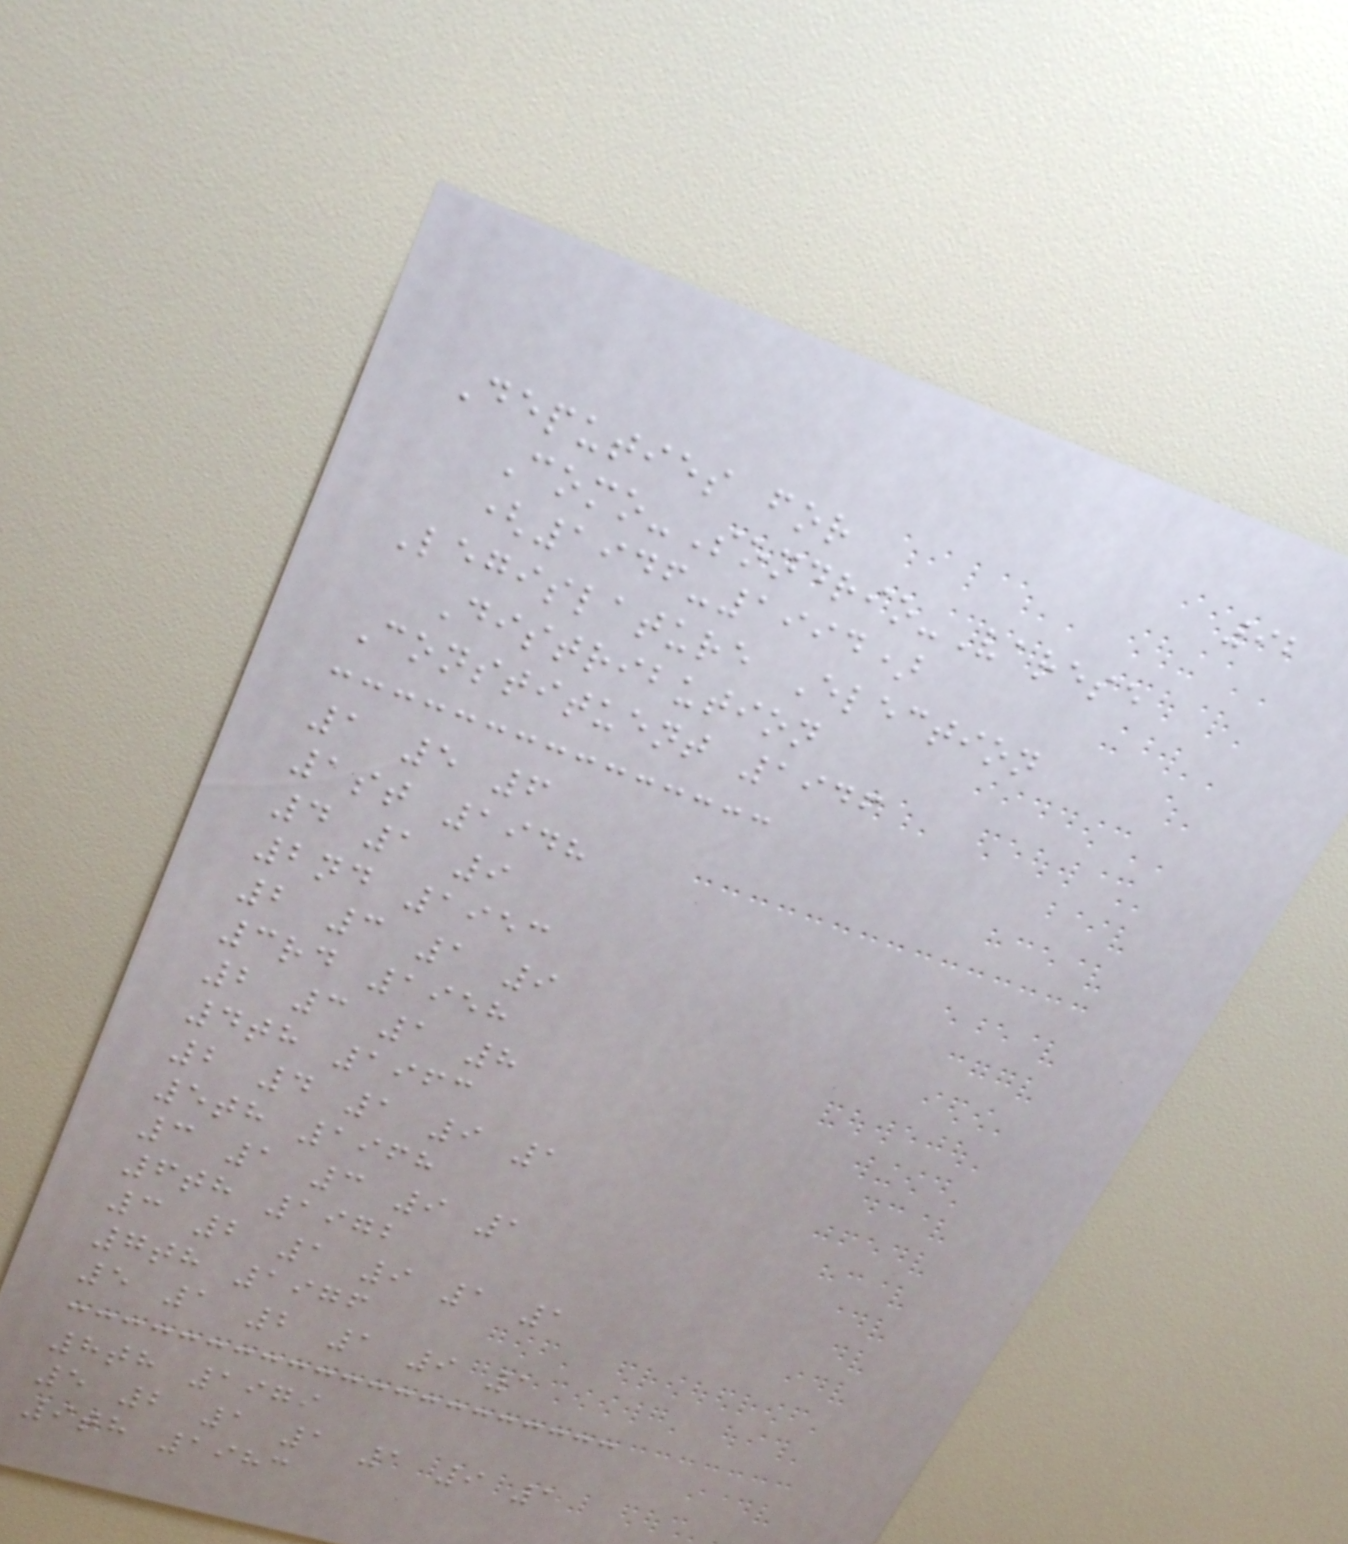92
Deputies for
Como-Sondrio-Varese
(1946-1994)
Legislature Election
Distribution
Constituent 1946
1 5 6
1st 1948
4 1 9
2nd 1953
2 3 1 9
3rd 1958
2 3 1 8
4th 1963
2 4 1 9 1
5th 1968
3 1 3 9 1
6th 1972
3 2 1 9 1 1
7th 1976
5 1 2 1 9 1
8th 1979
5 2 1 1 1 9 1
9th 1983
